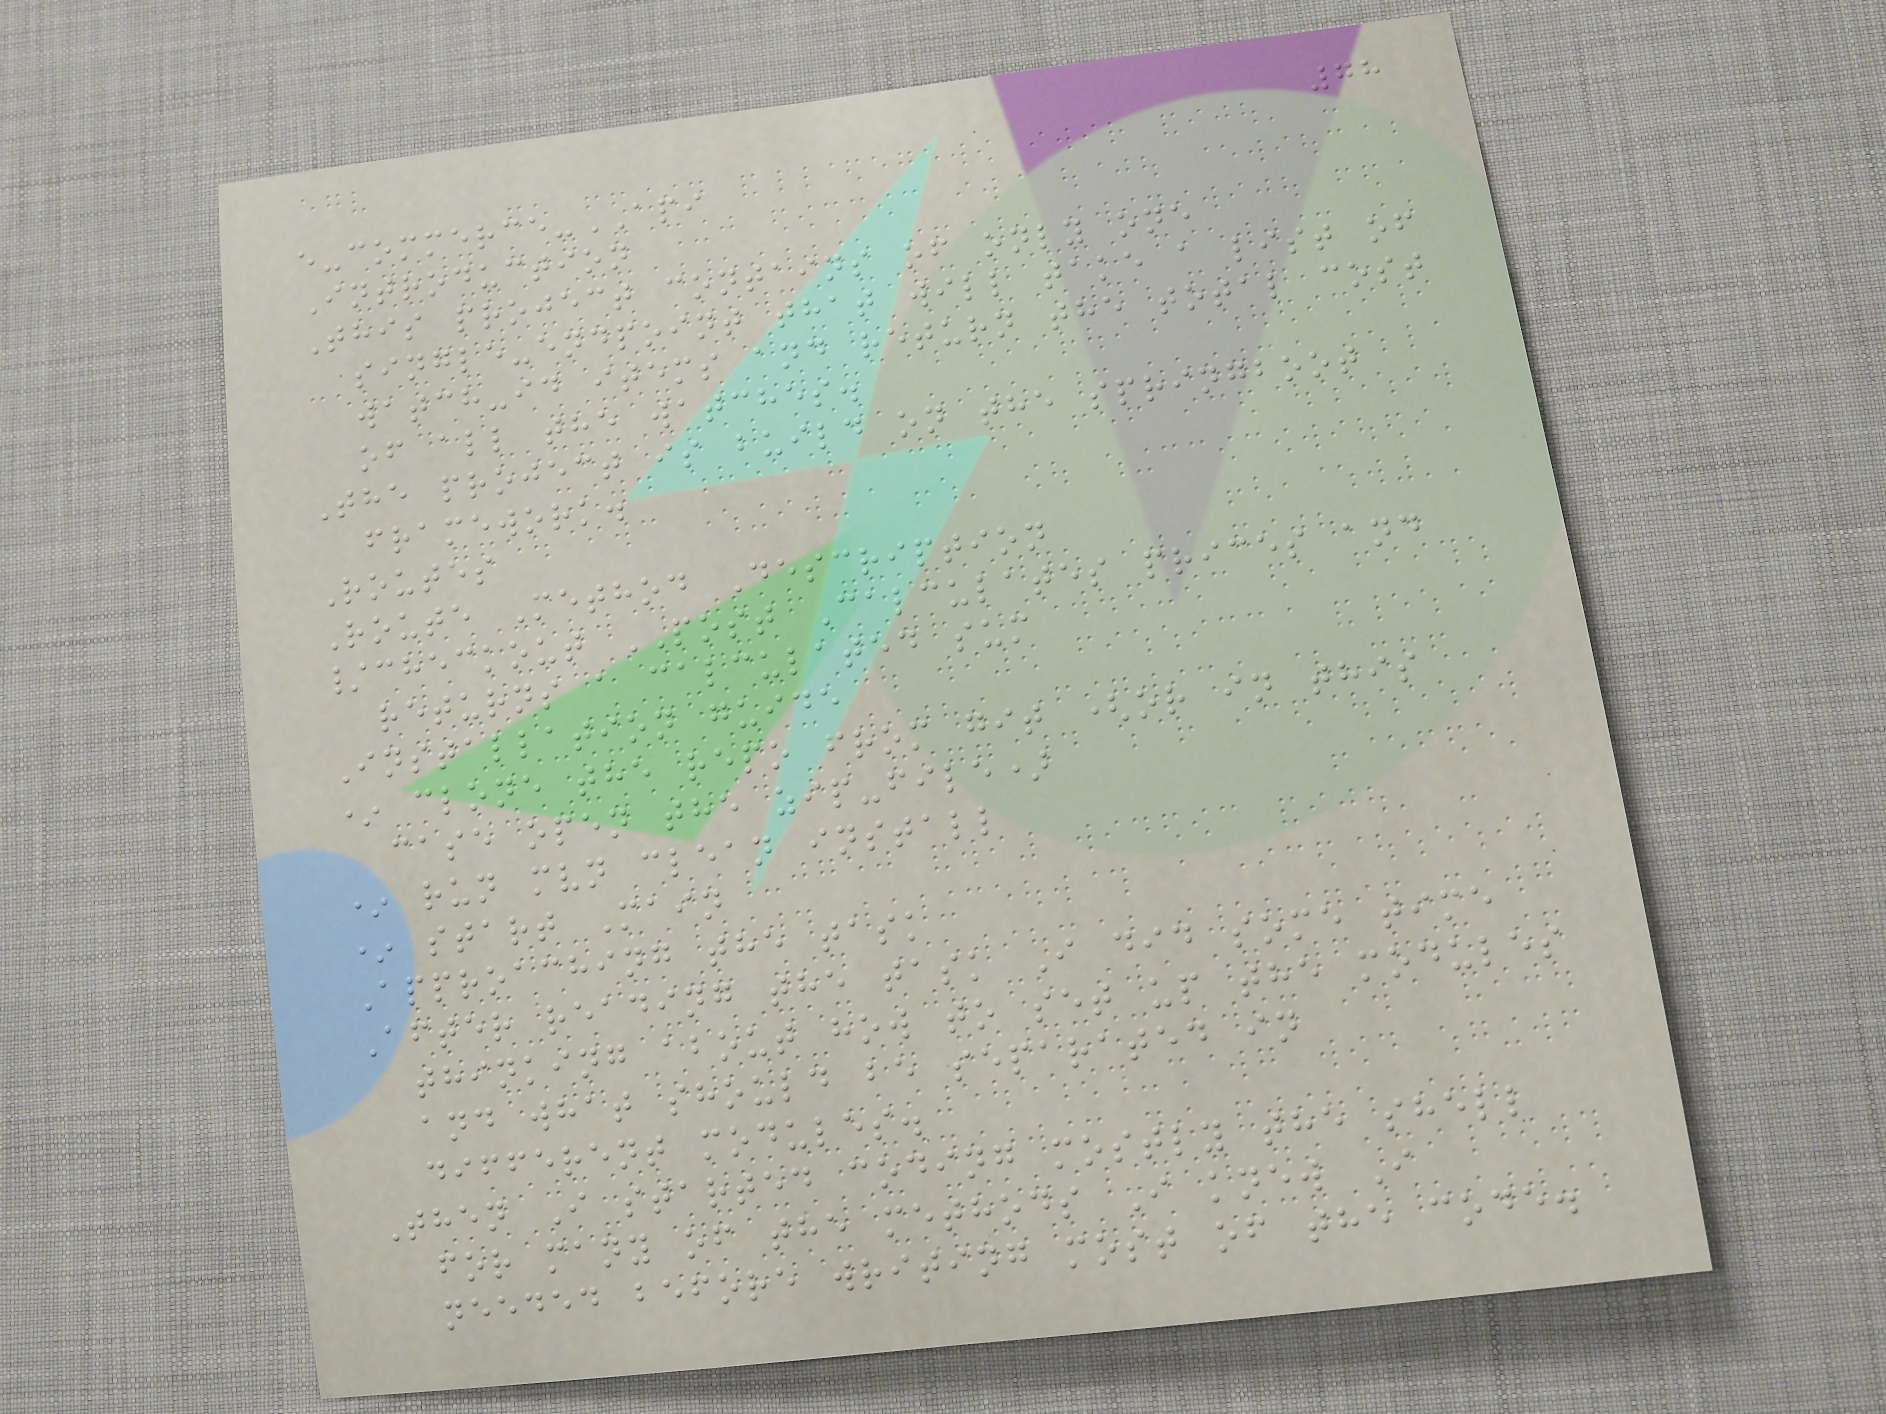78
e-commerce-API
Introduction
This project contains of only one
single-endpoint that will take a list of
watch-id items and return the total cost
of all the watches.
The project is build on the springboot
framework.
Routes
Route Method Description
/checkout POST Calculates prices and
returns a calculated sum
Installation guide
* clone the repo from git (or in this
case open the zip-file)
* run mvn clean install
* start Main
Approaching the task
After reading the task I did some time
thinking about how to set up the modules
and what should be separated in
different modules.
Then I started coding mostly the shell
for many of the methods I knew I
needed before writing most of the code.
